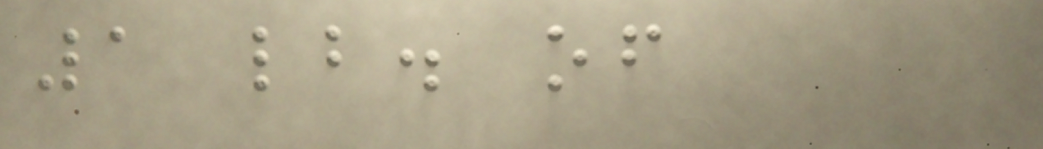1 lb. of
